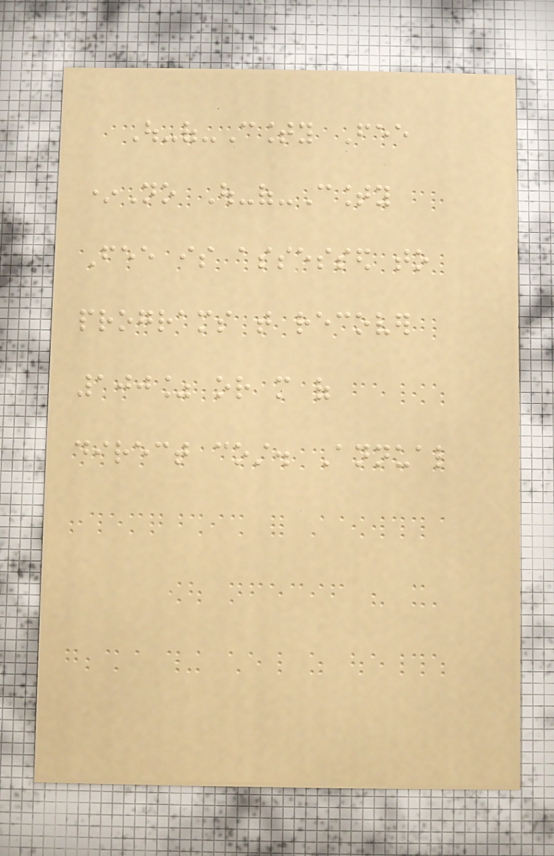Out-of-County Fee
*No Out-of-County
Fee is assessed to
programs that recover
100% or more of
direct cost. Annual
